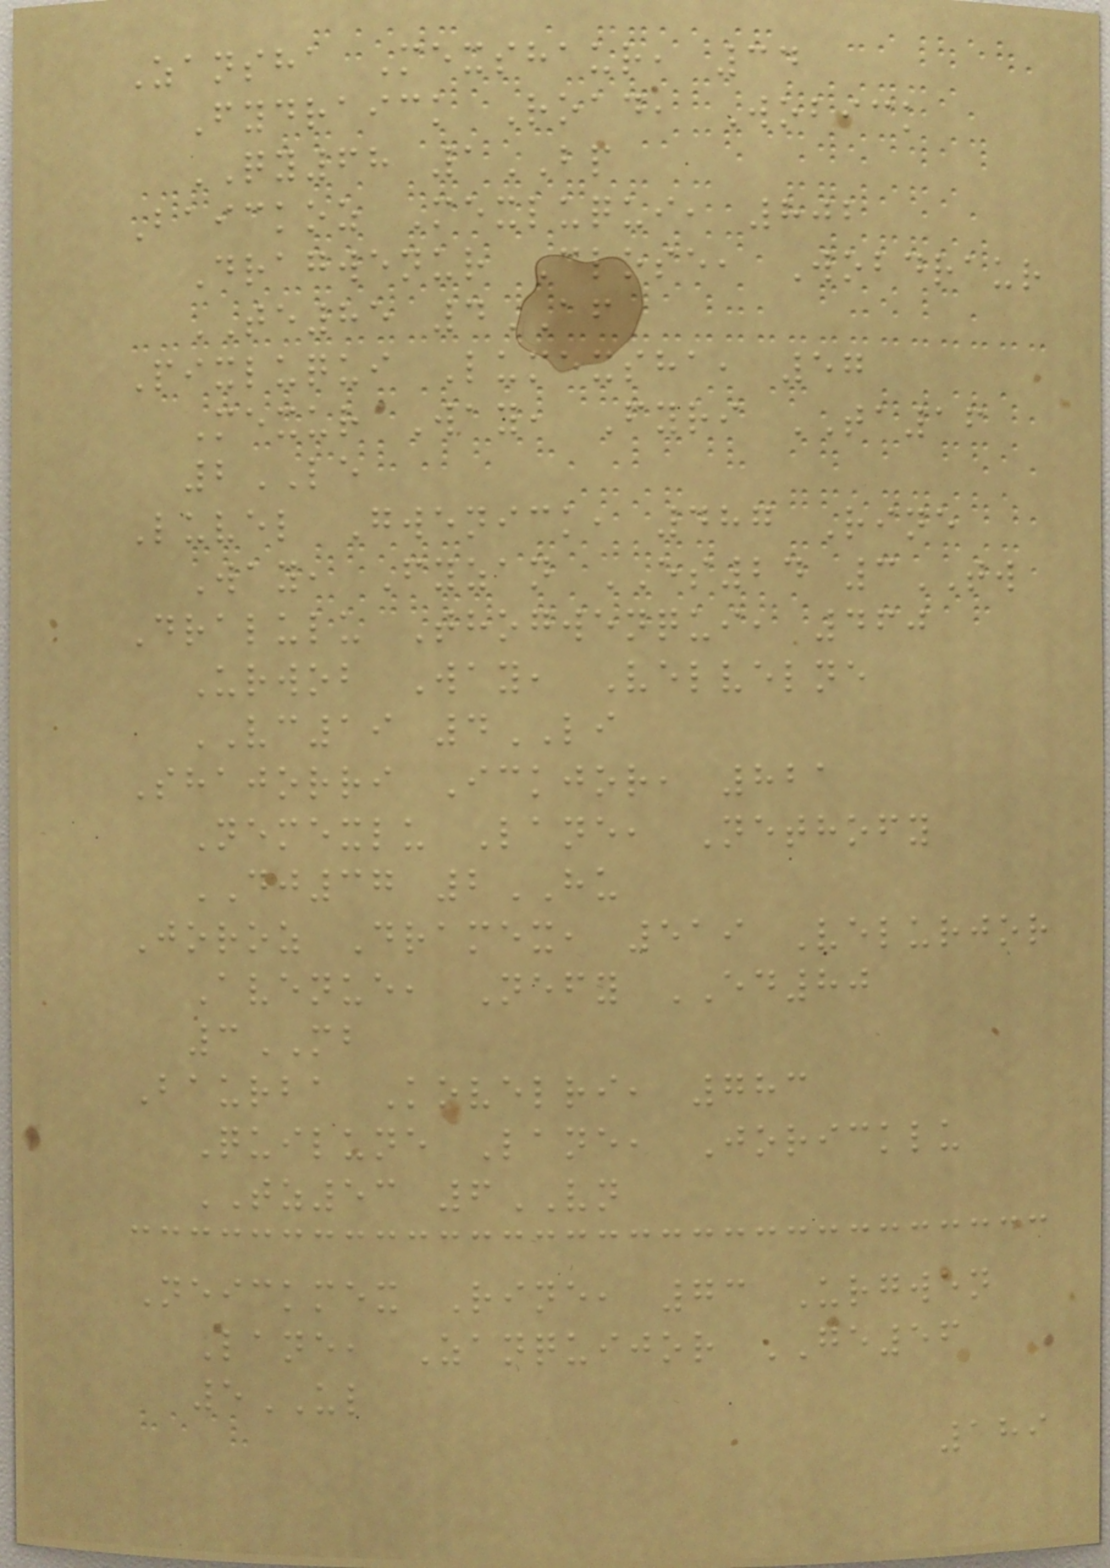Zansha Mexshaur, 34
Fydraick Road, Wobick
QY68 1BP
Baickoz Mexluqui, 802
Dragwenur Close, Wobdraur
TE85 4AF
Pixluqui Lumexsha, 57
Mexur Way, Fyri TA16
2LE
Luvel Gwenick, 487 Rine
Way, Fyzan ES24 3TW
Dralulu Thogwenqui, 460
Urwob Way, Velvelne
VC19 4LI
Shajorri Ickjor, 821
Nemexlu Lane, Nethofy
DJ37 2HU
Joroz Dramex, 519 Velurjor
Avenue, Nefy ED80
3MB
Baurba Kovelri, 783
Quilune Lane, Joricklu
TZ53 6VN
Neickmex Rine, 73 Urgwen
Lane, Zanquijor GE56
5UL
189
